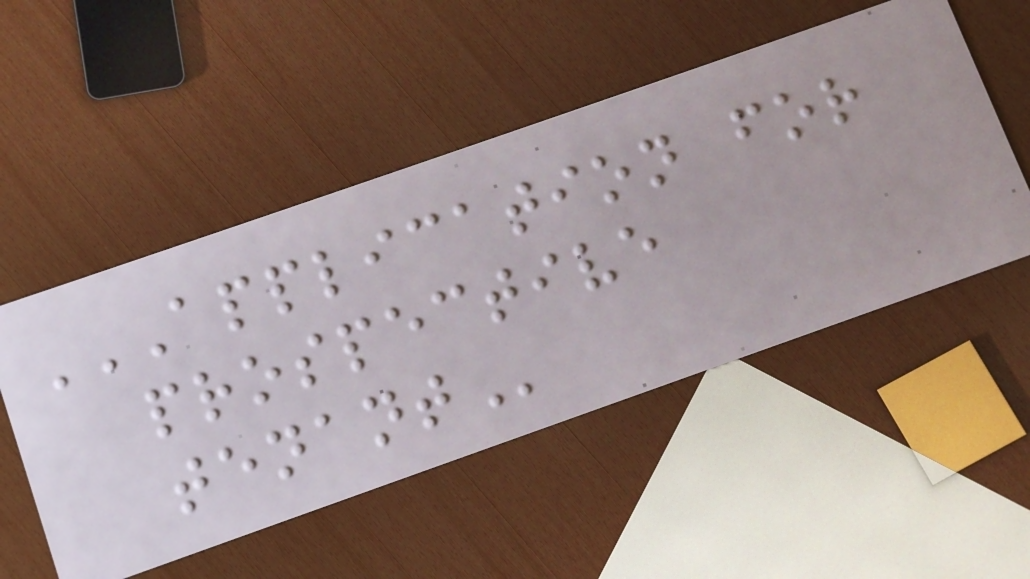APPLICATION FOR
PROSPECTIVE
TENANT
